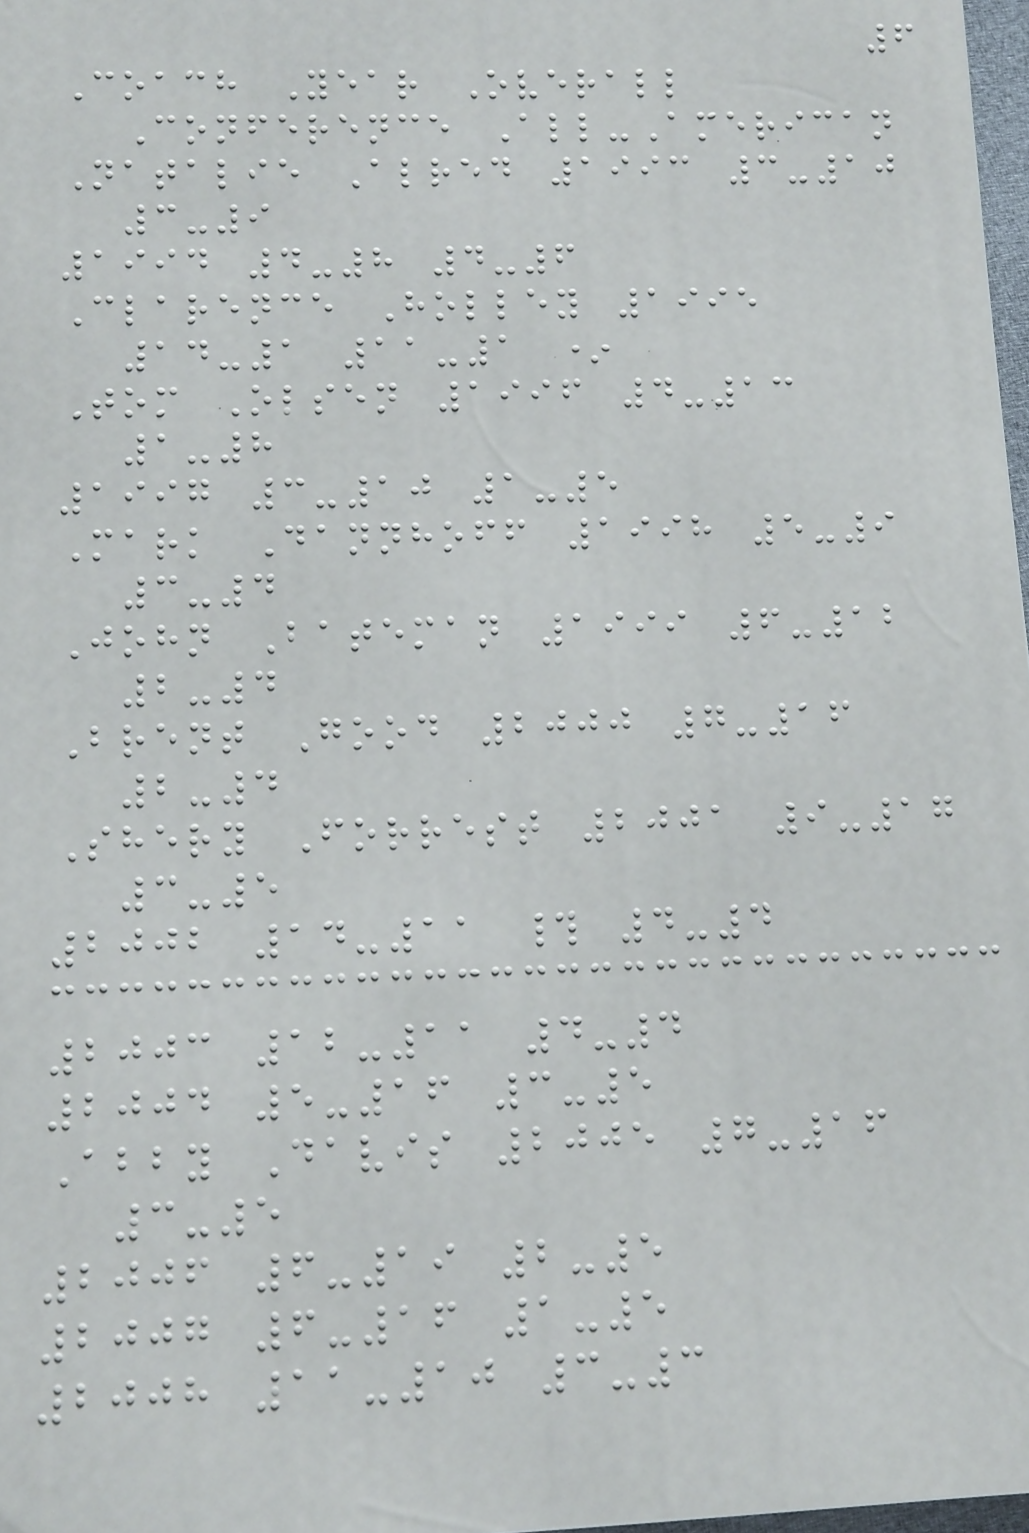6
Coach Year Overall
Conference All-American
Natalie Alred 1993 3-10
3-9
1994 4-8 4-6
Clarence Holley 1995
14-1 11-1 *
Tom Olsen 1996 4-13
1-8
1997 3-10 1-5
Mark Dannhoff 1998 5-9
3-4
John Bateman 1999 6-12
2-4
Brent Good 2000 7-16
2-4
Shery Forrest 2001 9-17
3-5
2002 14-11 # 4-4
2003 12-11 4-4
2004 5-16 3-5
Abby Davis 2005 7-16
3-5
2006 6-19 2-5
2007 6-16 1-5
2008 11-10 3-3
